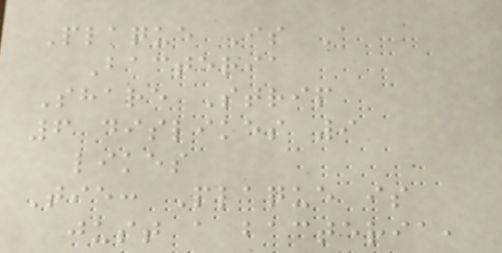Plaque Is A
Bacteria
Share Strip
6 dislikes 9
likes
Tie: Plaque is
just a bacteria,
